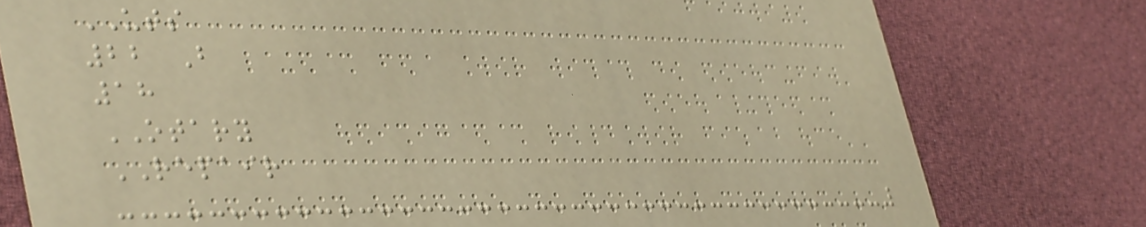UTS
22 B
18
OTARY
REPAIR
